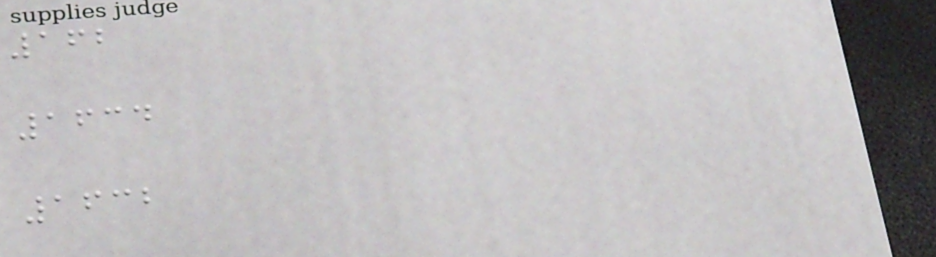162
1634
1632
